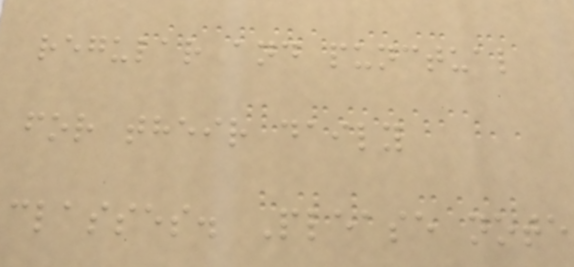regular and punctual
for their daily
classes. Please note
